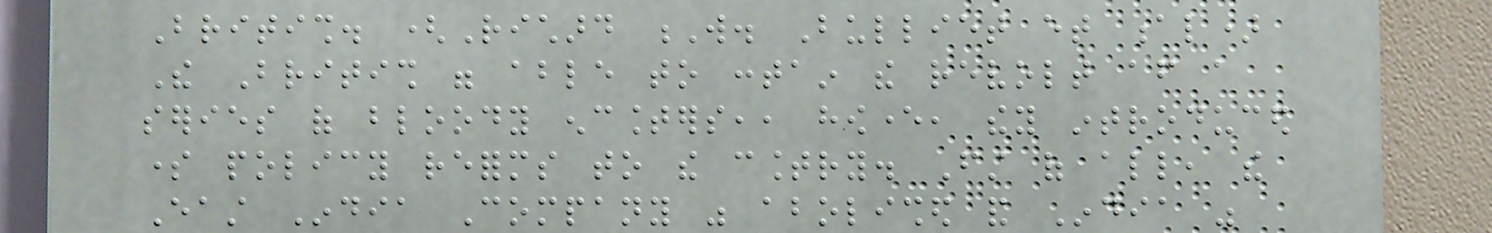British. (Richard W. Bulliet et al)
The British were able to contain the revolt after a
series of bloody encounters,, however, they introduced
some policy reforms to the country. First of all, the
East India Company was abolished and India was
